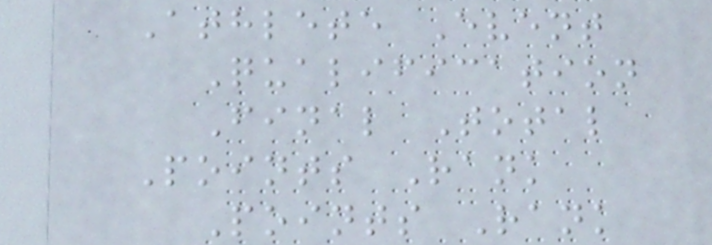Athlete Event
Qualification
Final Total
Points Rank
Points Rank
